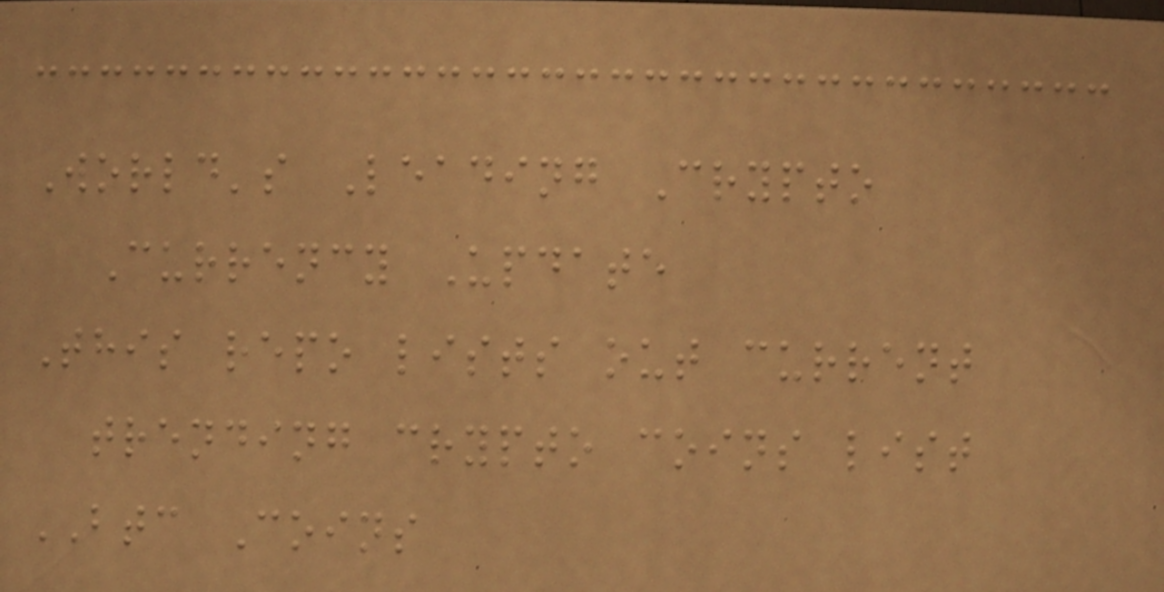World's Leading Crypto
Currency Update
This repo lists out current
trending crypto coins list
BTC Coins
